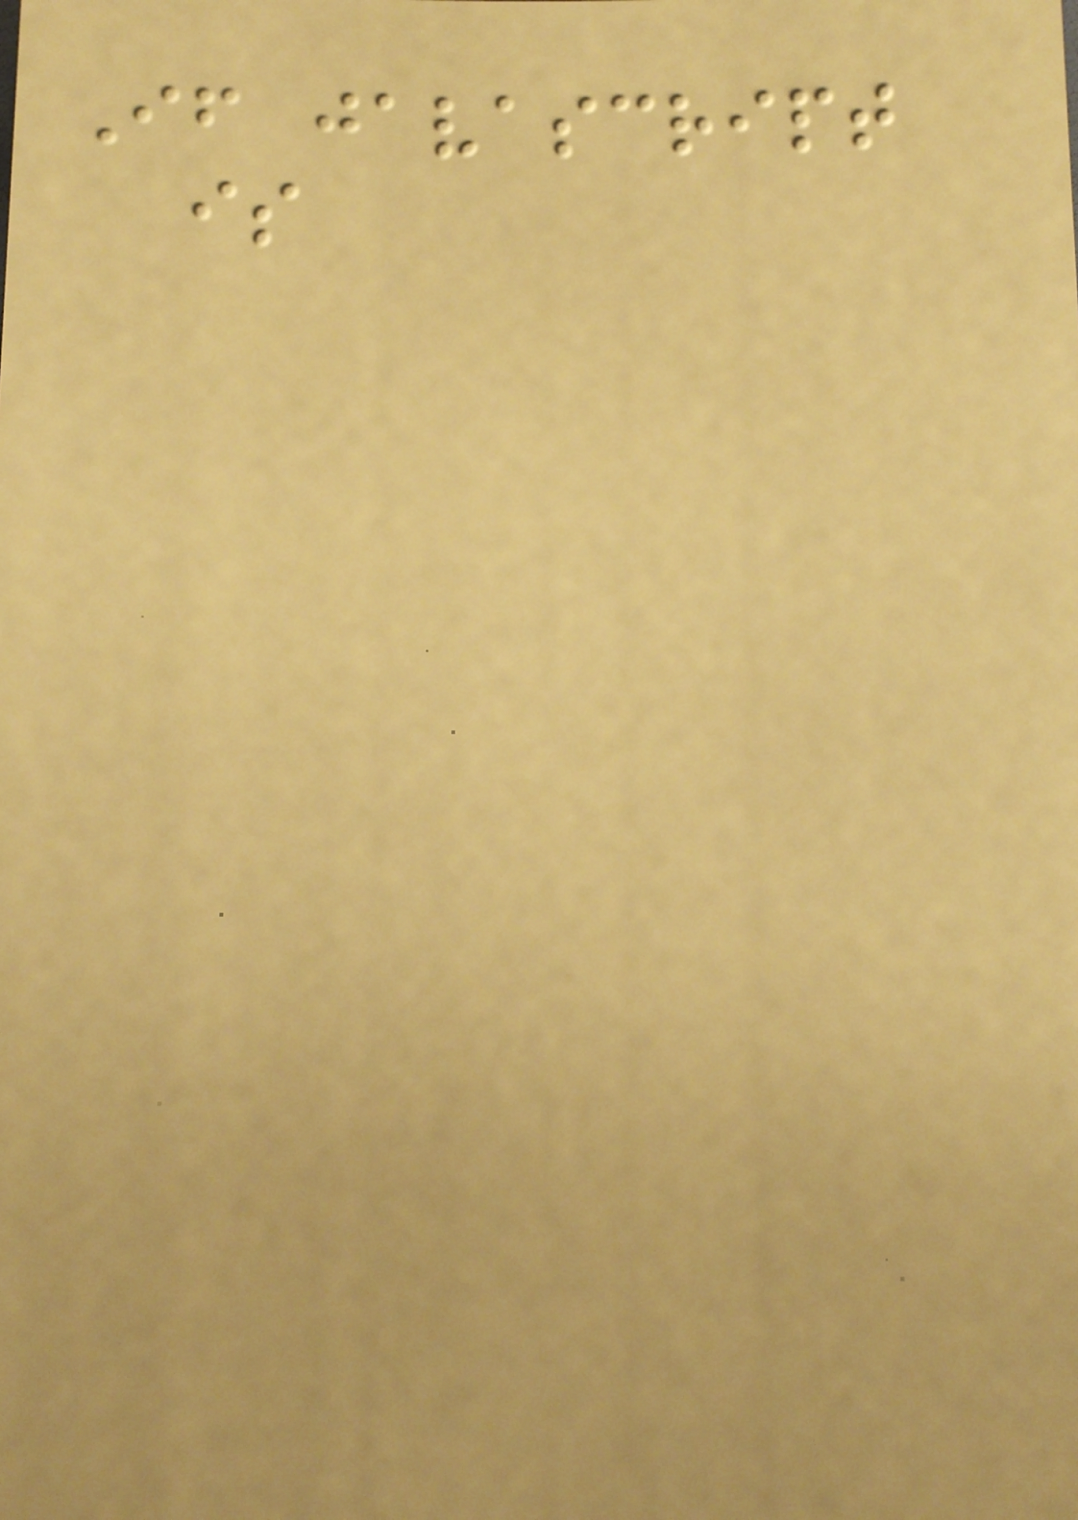If javascript
is
